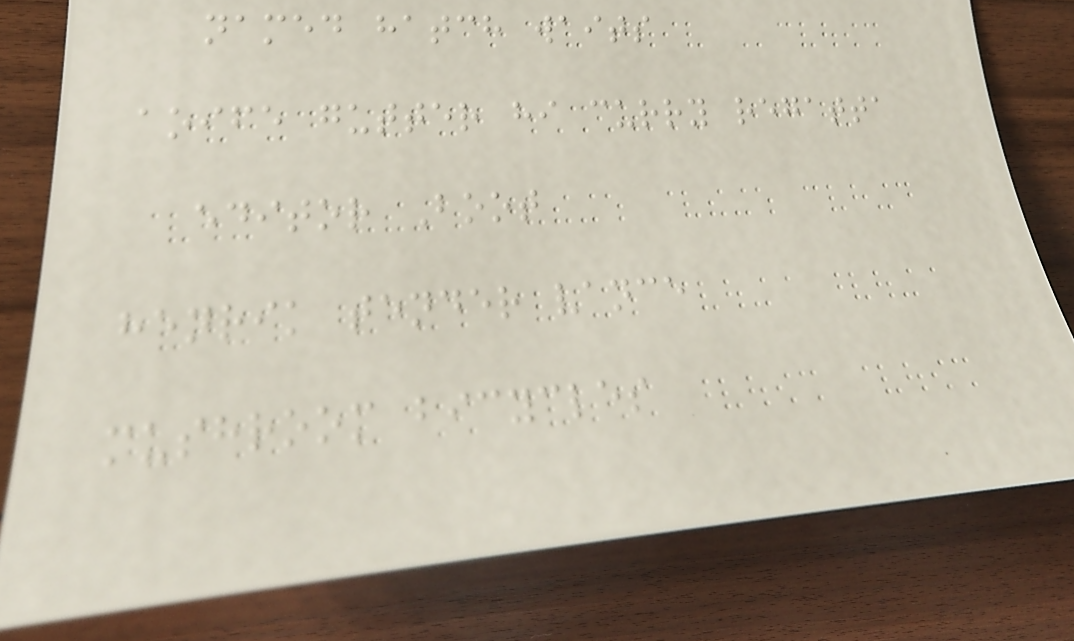named hatch waits
aoife gutter hi curry regatta
editor Boot
henrik tender vance
mushroom bicycles
